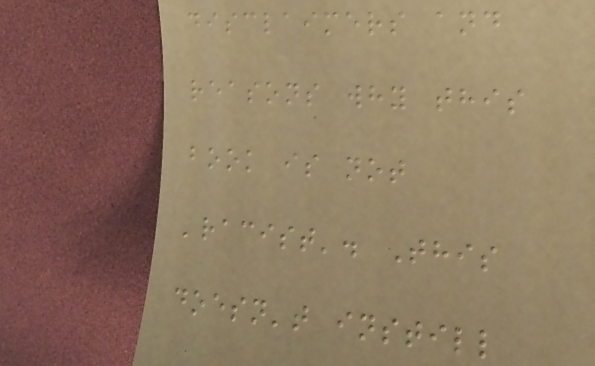disclaimers and
reasons why this
book is not
'racist'. This
doesn't instill
